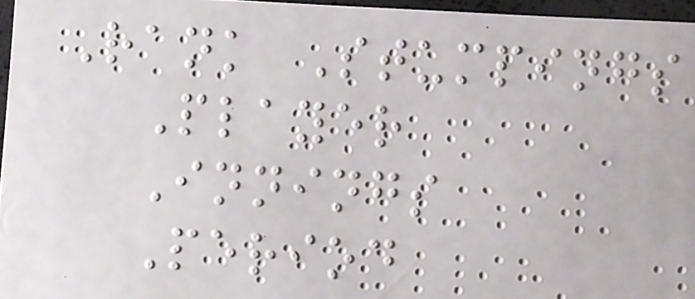Rank Stumpings
Player
Innings
Period
